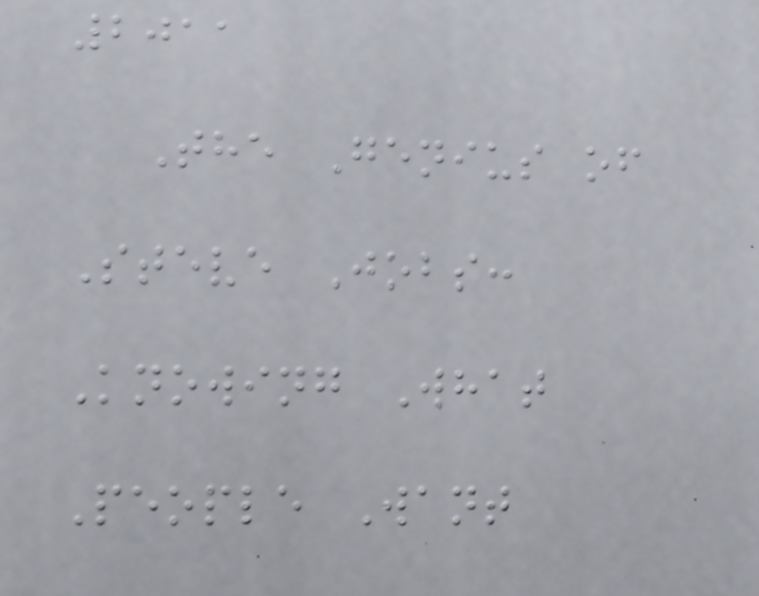2011
The Genius of
Steve Jobs:
Knowing What
People Want
